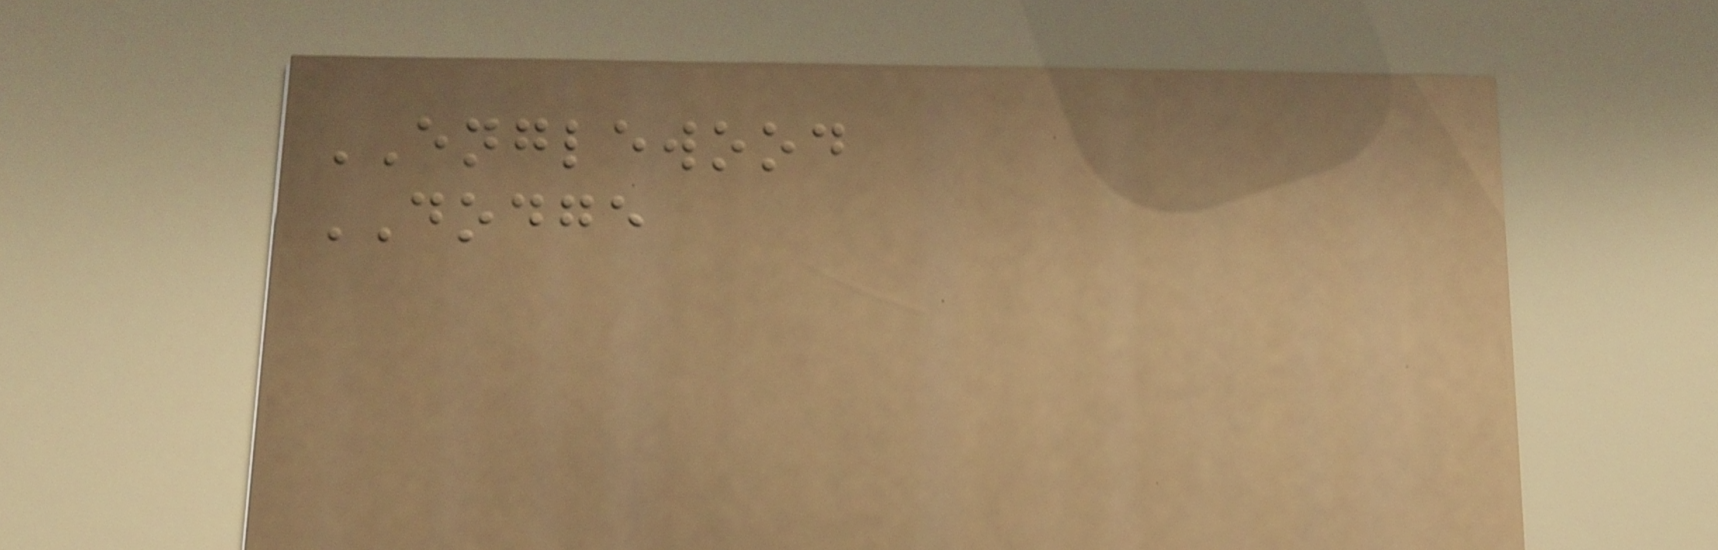ENGLEWOOD
DODGE
